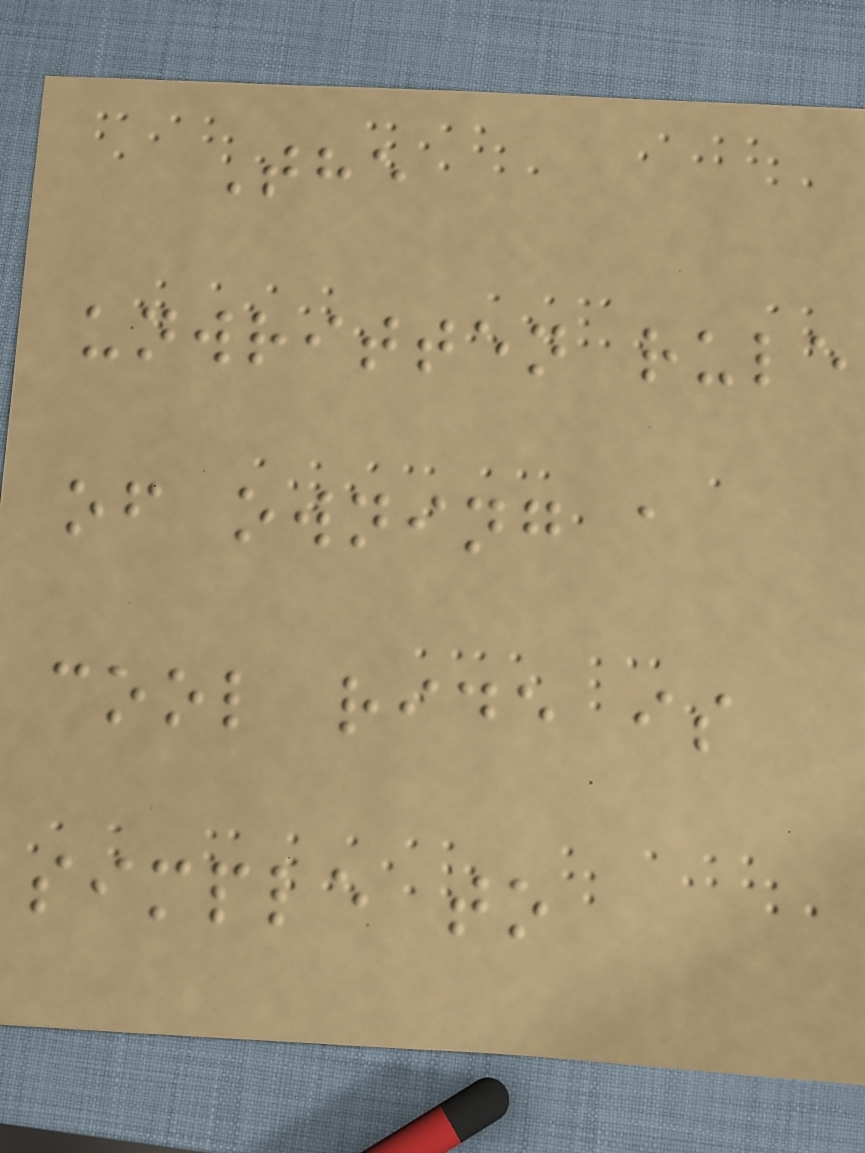The
unwritten rule
of owning a
cool ride is
simple to
